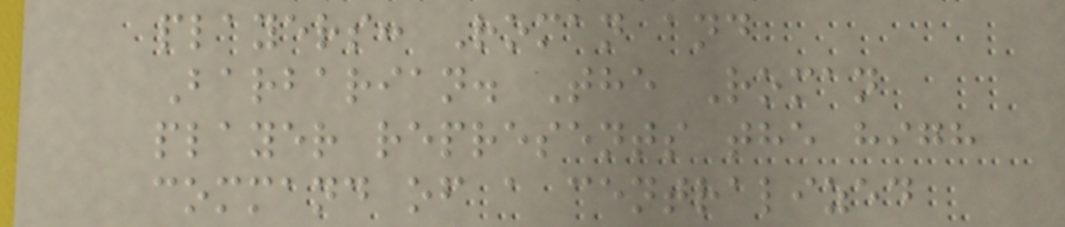players: Roman and
Barbarian. The Roman
player represents the high
command of a centralized
